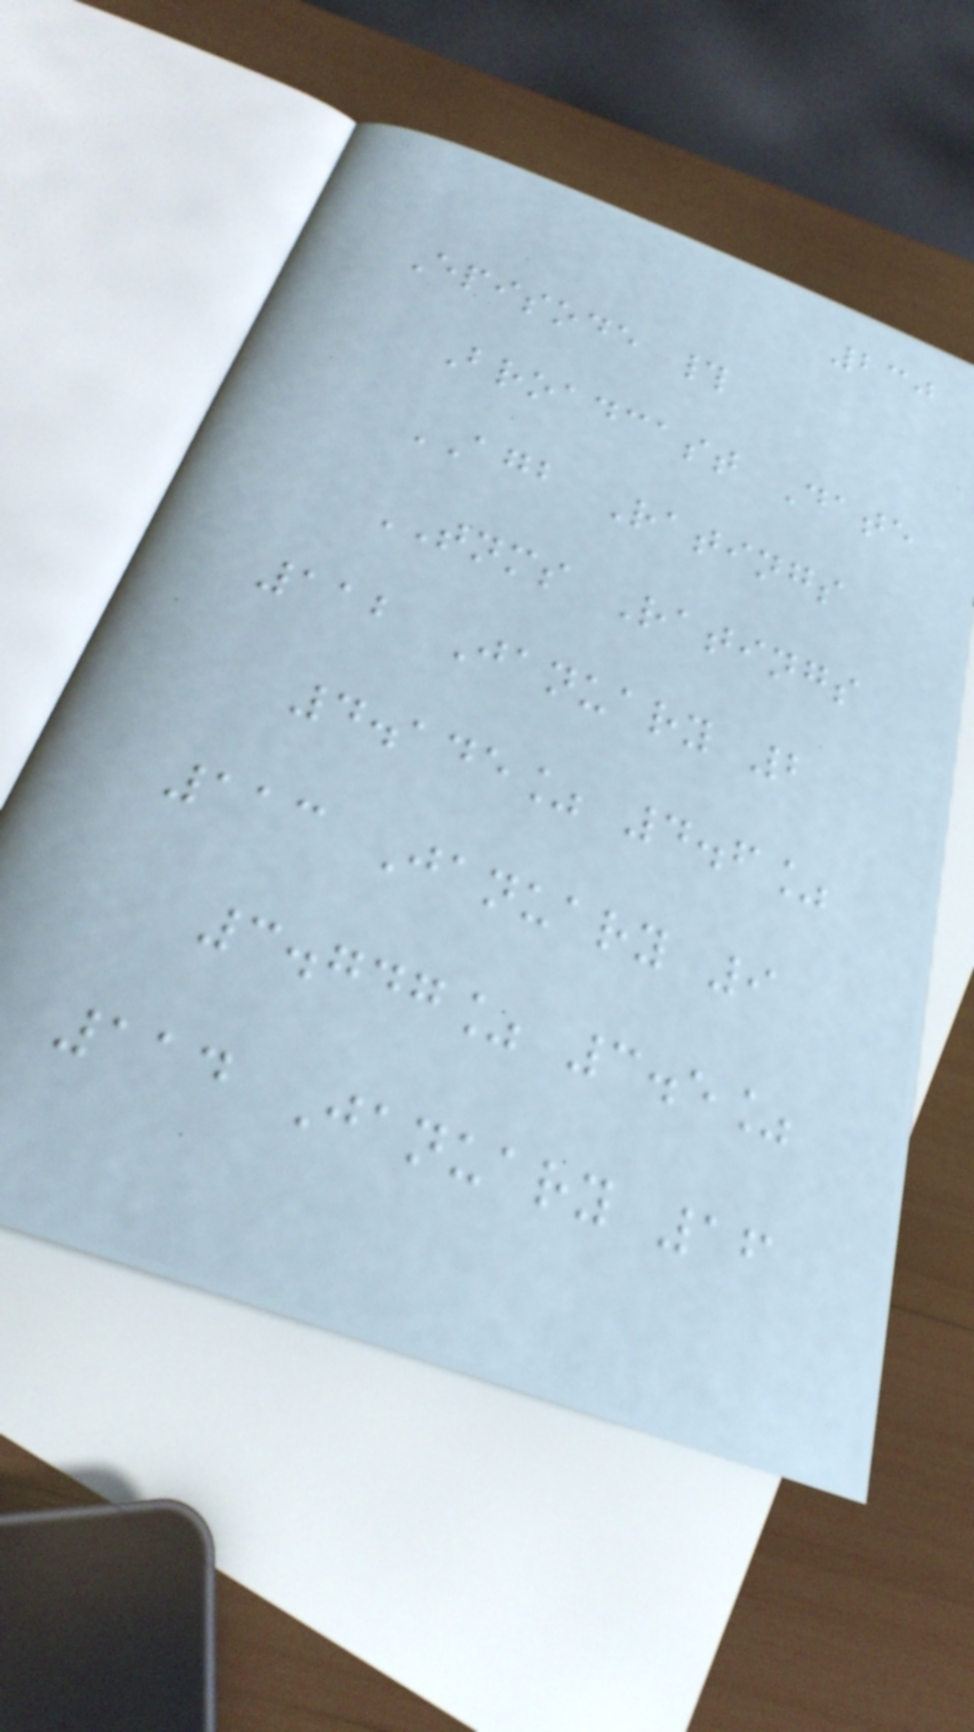230
Episode #
Broadcast Date
AGB Ratings
TNMS Ratings
112 January 2
4.145% 4.6%
113 January 9
3.747% 3.5%
114 January 16
